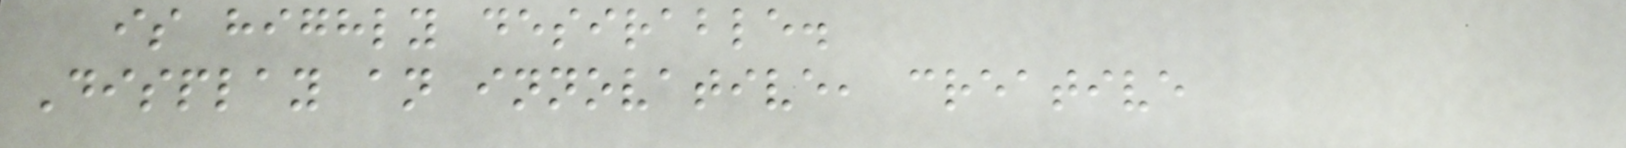is highly desirable.
Display an innovative, creative
